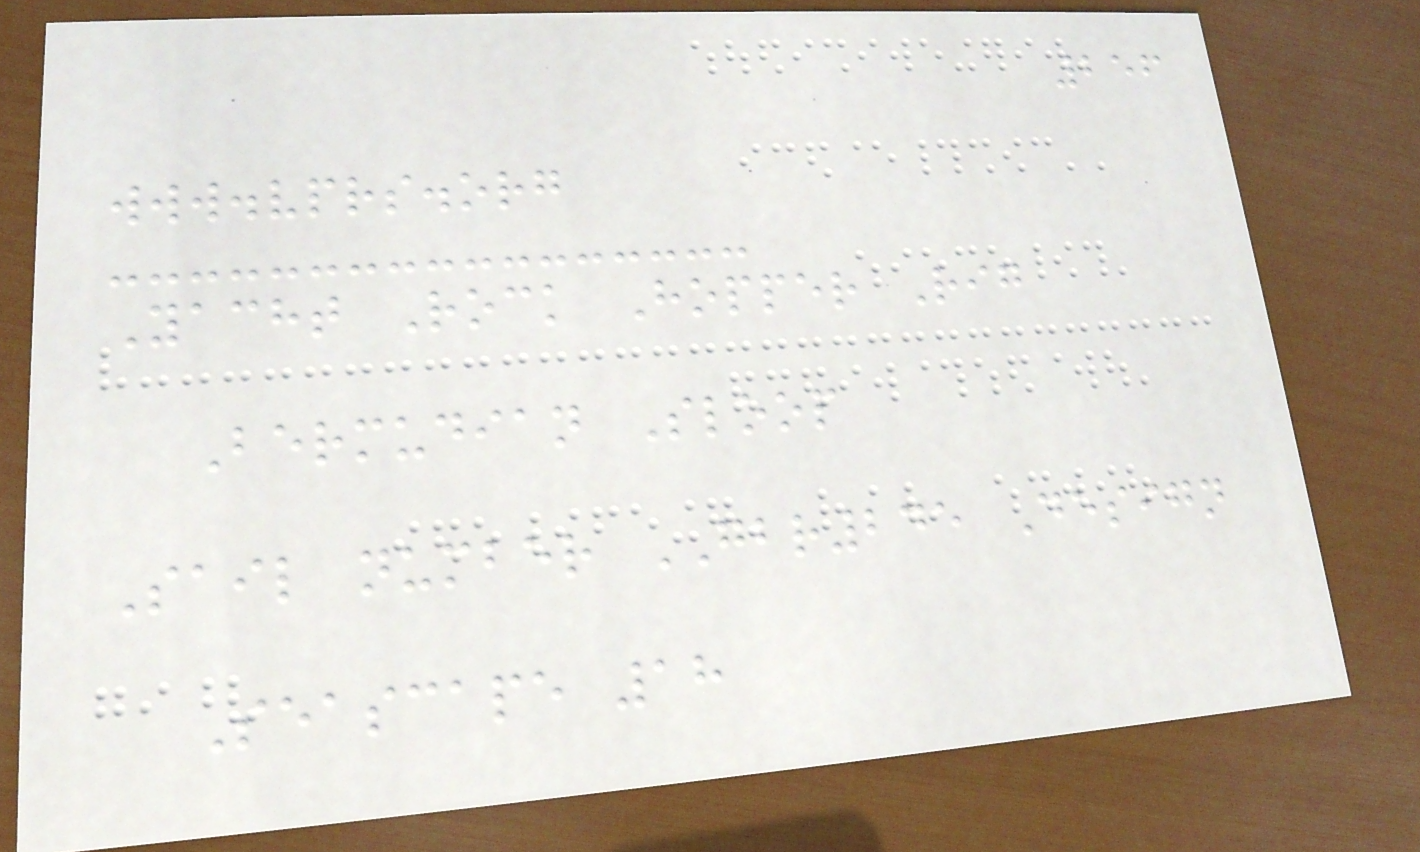256
www.vprs.org
Yacht Rock Hopper Rig
Bermudian Sloop
Sail number GBR245 Design
Seascape 18
